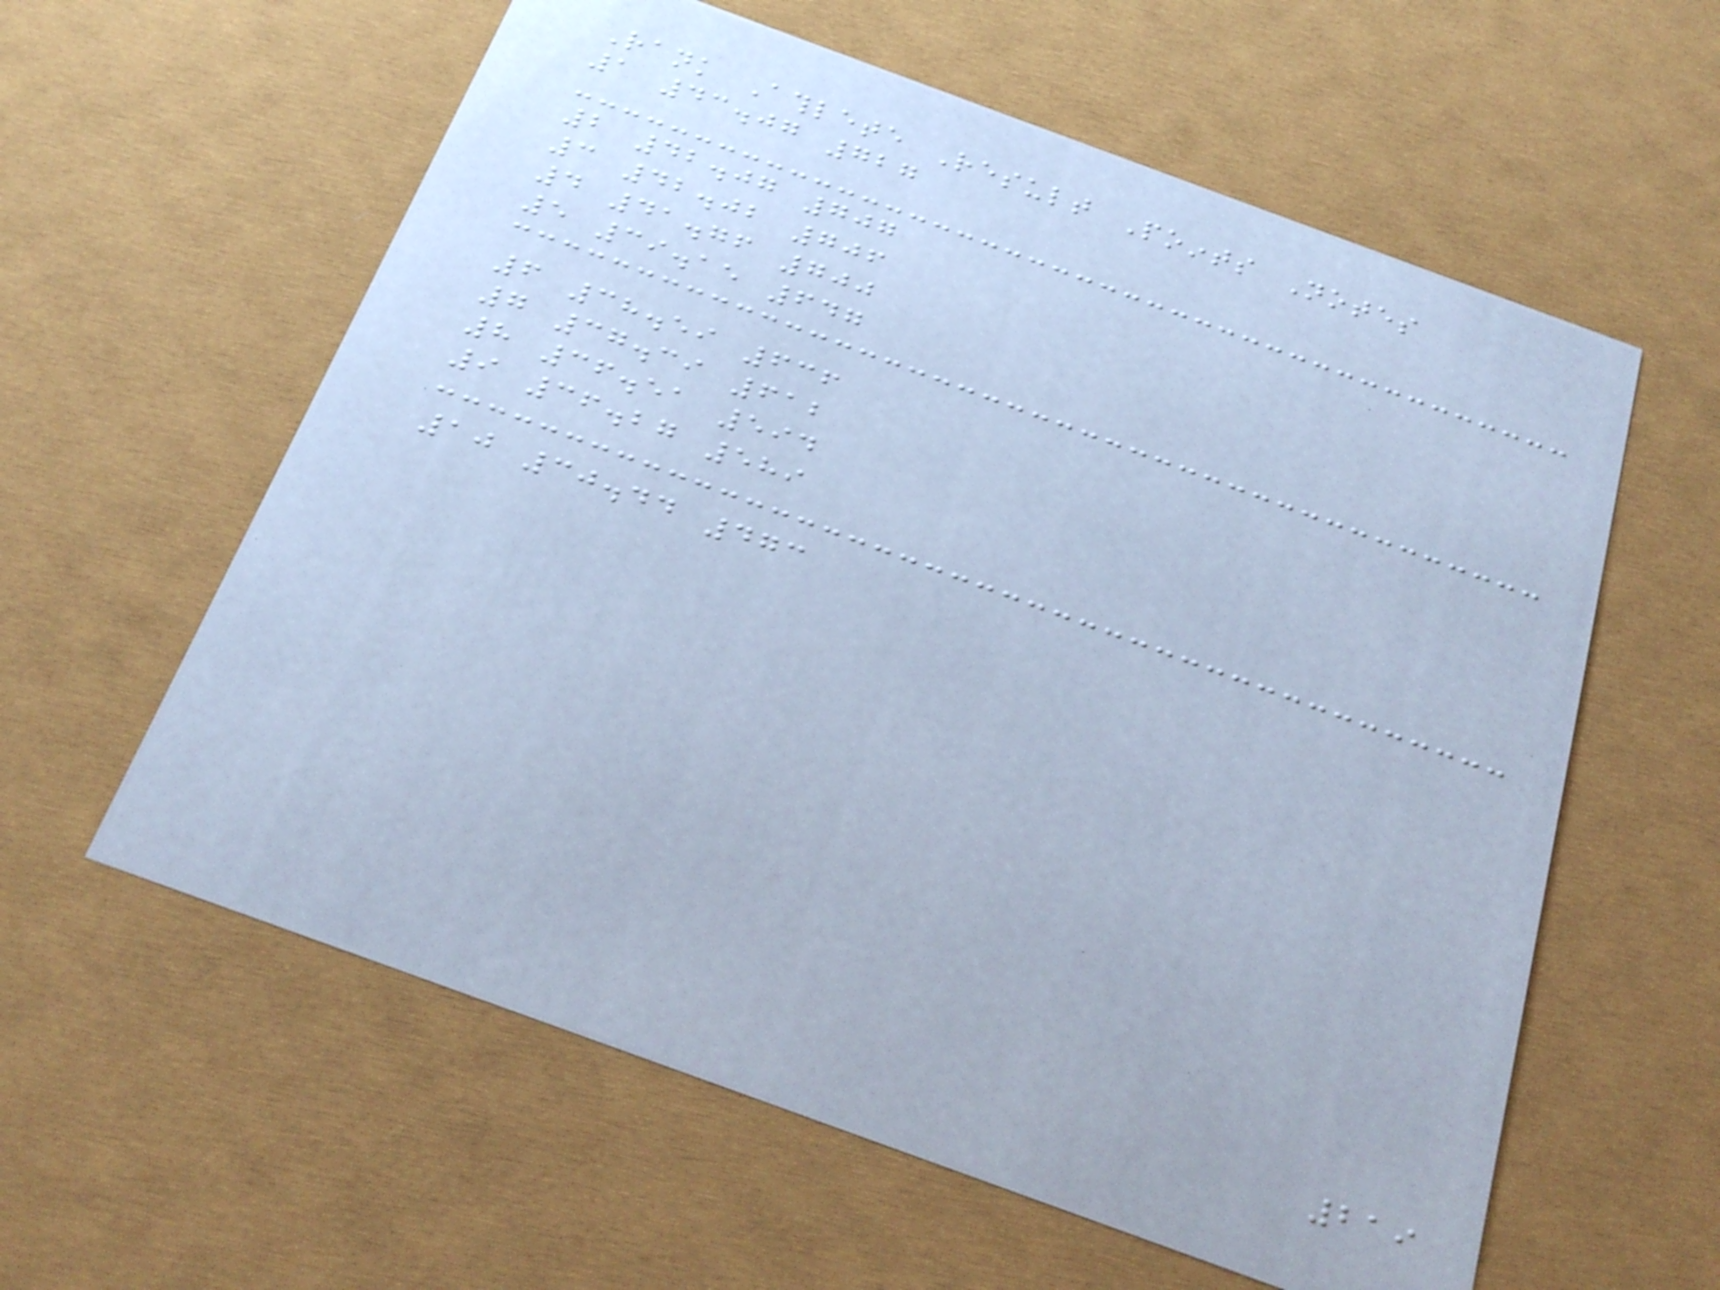Rank Athlete Result Points Notes
1 43.07 727
2 42.07 707
3 42.02 706
4 41.76 700
5 39.15 647
6 38.59 636
7 37.39 612
8 36.51 594
9 36.27 589
10 30.44 473
219
